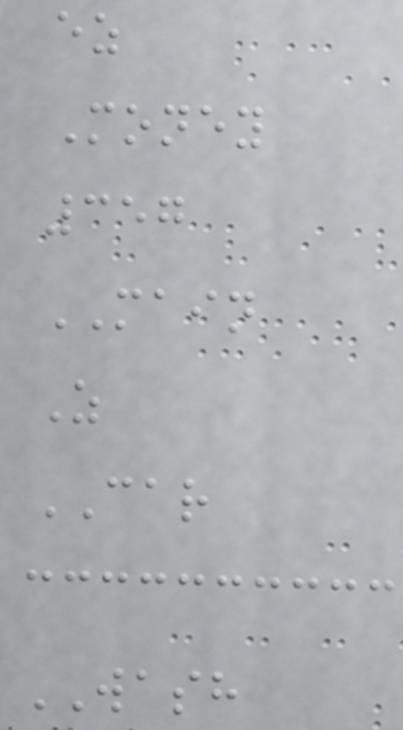ez
Money
357
MAIN
Z
CAR
WASH
